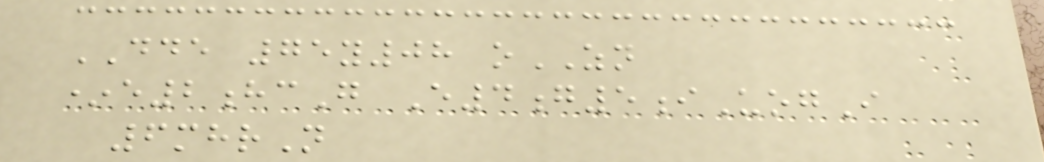DDE 75y08 oZN
*e2hcG E4g5iUogI
6mhrN
